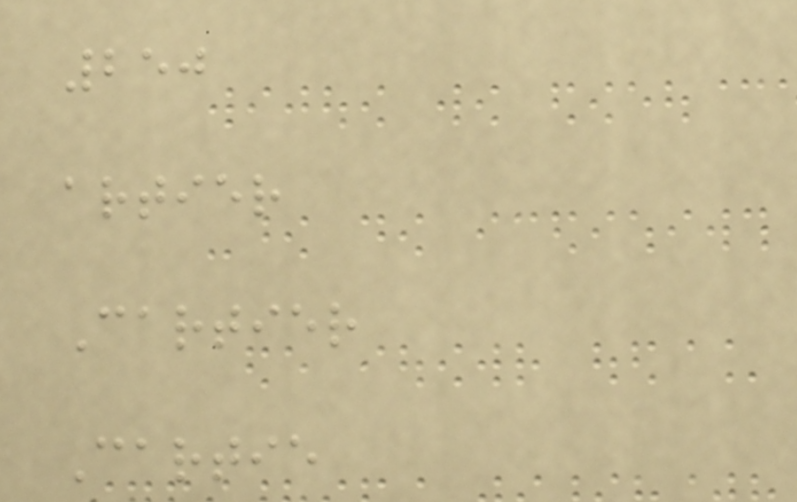250
artier
Cartier
Cartie
